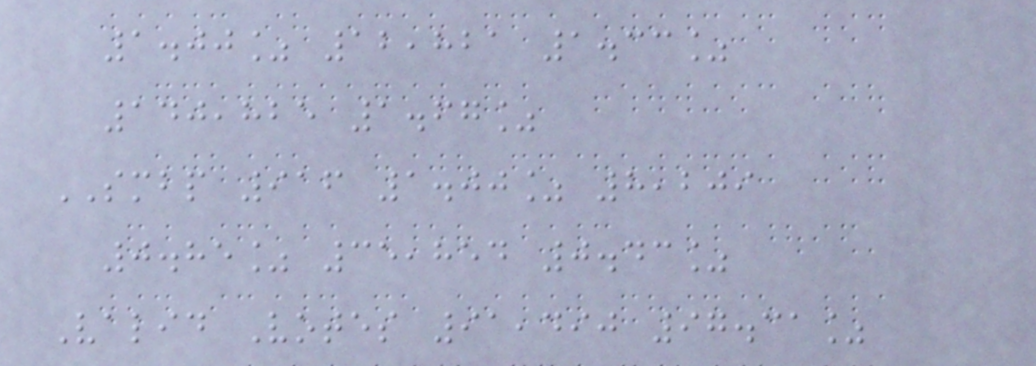1.00% 12,821 1.33%
140,825 1.67%
SMBP 916 1.00% 8,209
0.85% 35,854 0.43%
Valid Votes 91,490 97.31%
